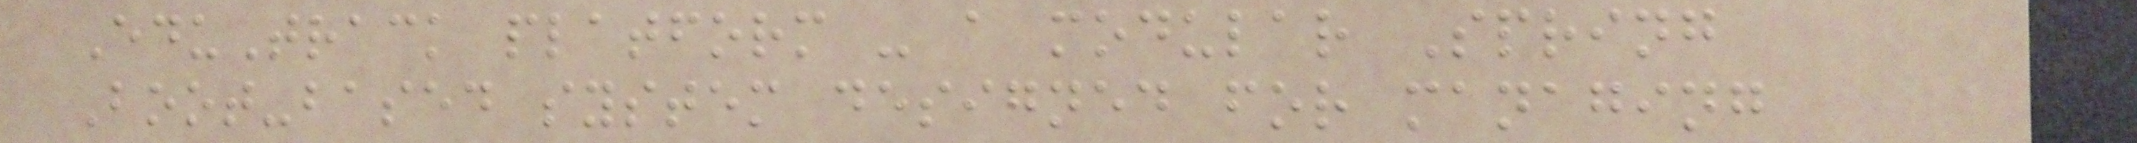EduTrack platform - a modular Spring
Boot-based system designed for managing
